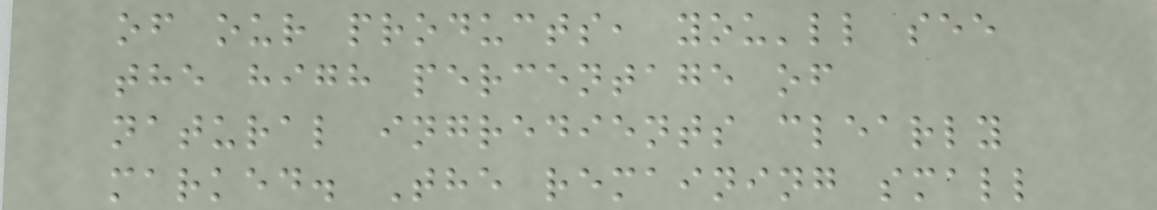of our products, you'll see
the high percentage of
natural ingredients clearly
marked. The remaining small
